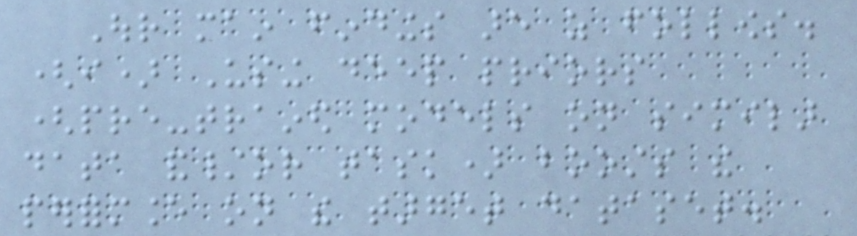Our main findings are as follows.
(i) Using deep priors
(pre-trained models on similar
data and/or task) boosts the
performance on the target dataset.
